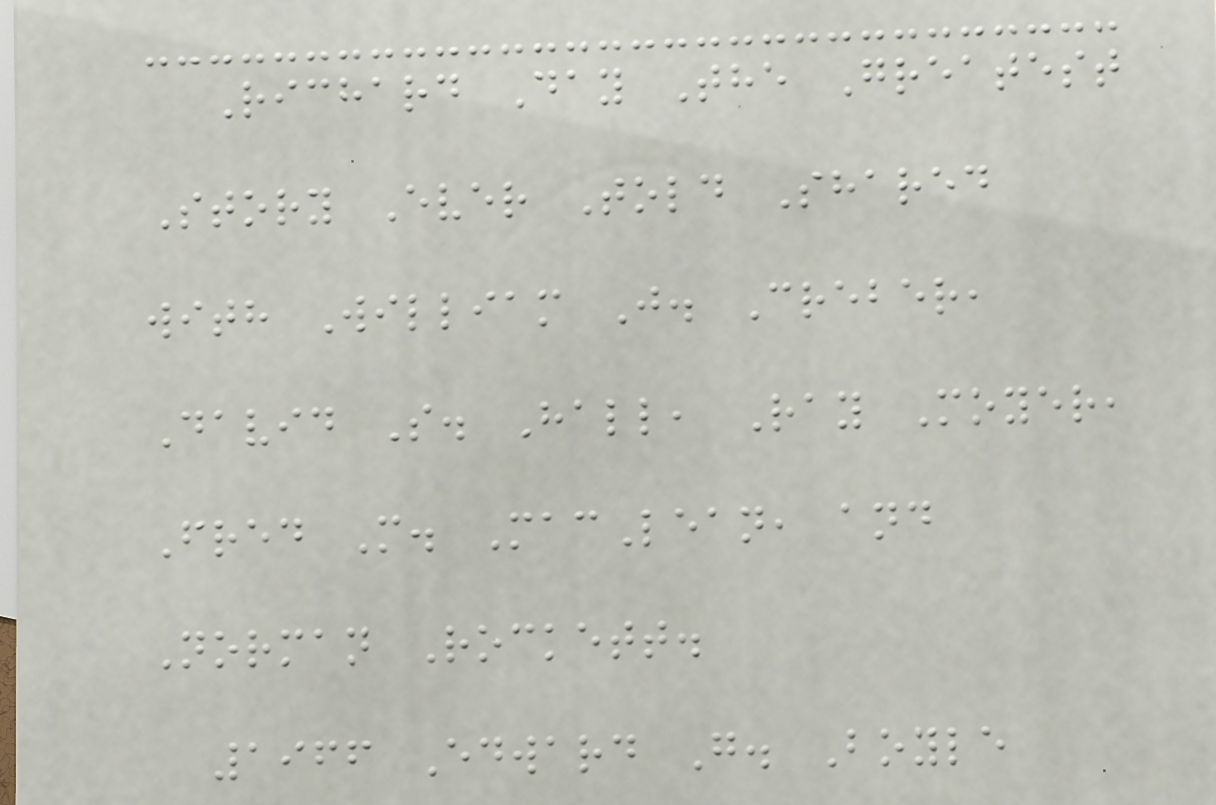Richard Day The Greatest
Story Ever Told Shared
with William J. Creber,
David S. Hall, Ray Moyer,
Fred M. MacLean, and
Norman Rockett.
1966 Edward G. Boyle
